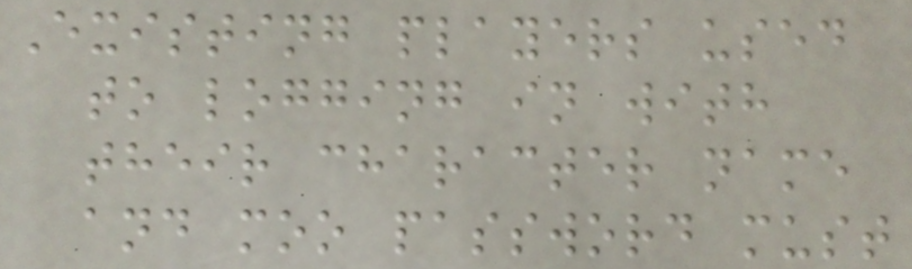Existing players used
to logging in with
their character name
and moo password must
